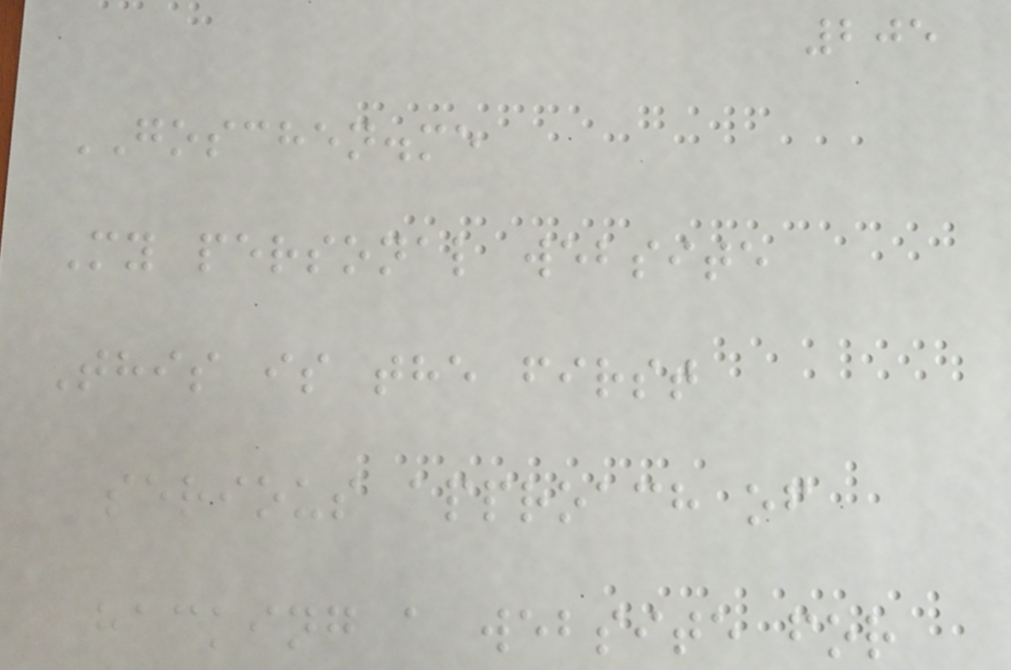205
GOSCHEN.me
My personal website
This is the first
serious approach of
hacking a website for
